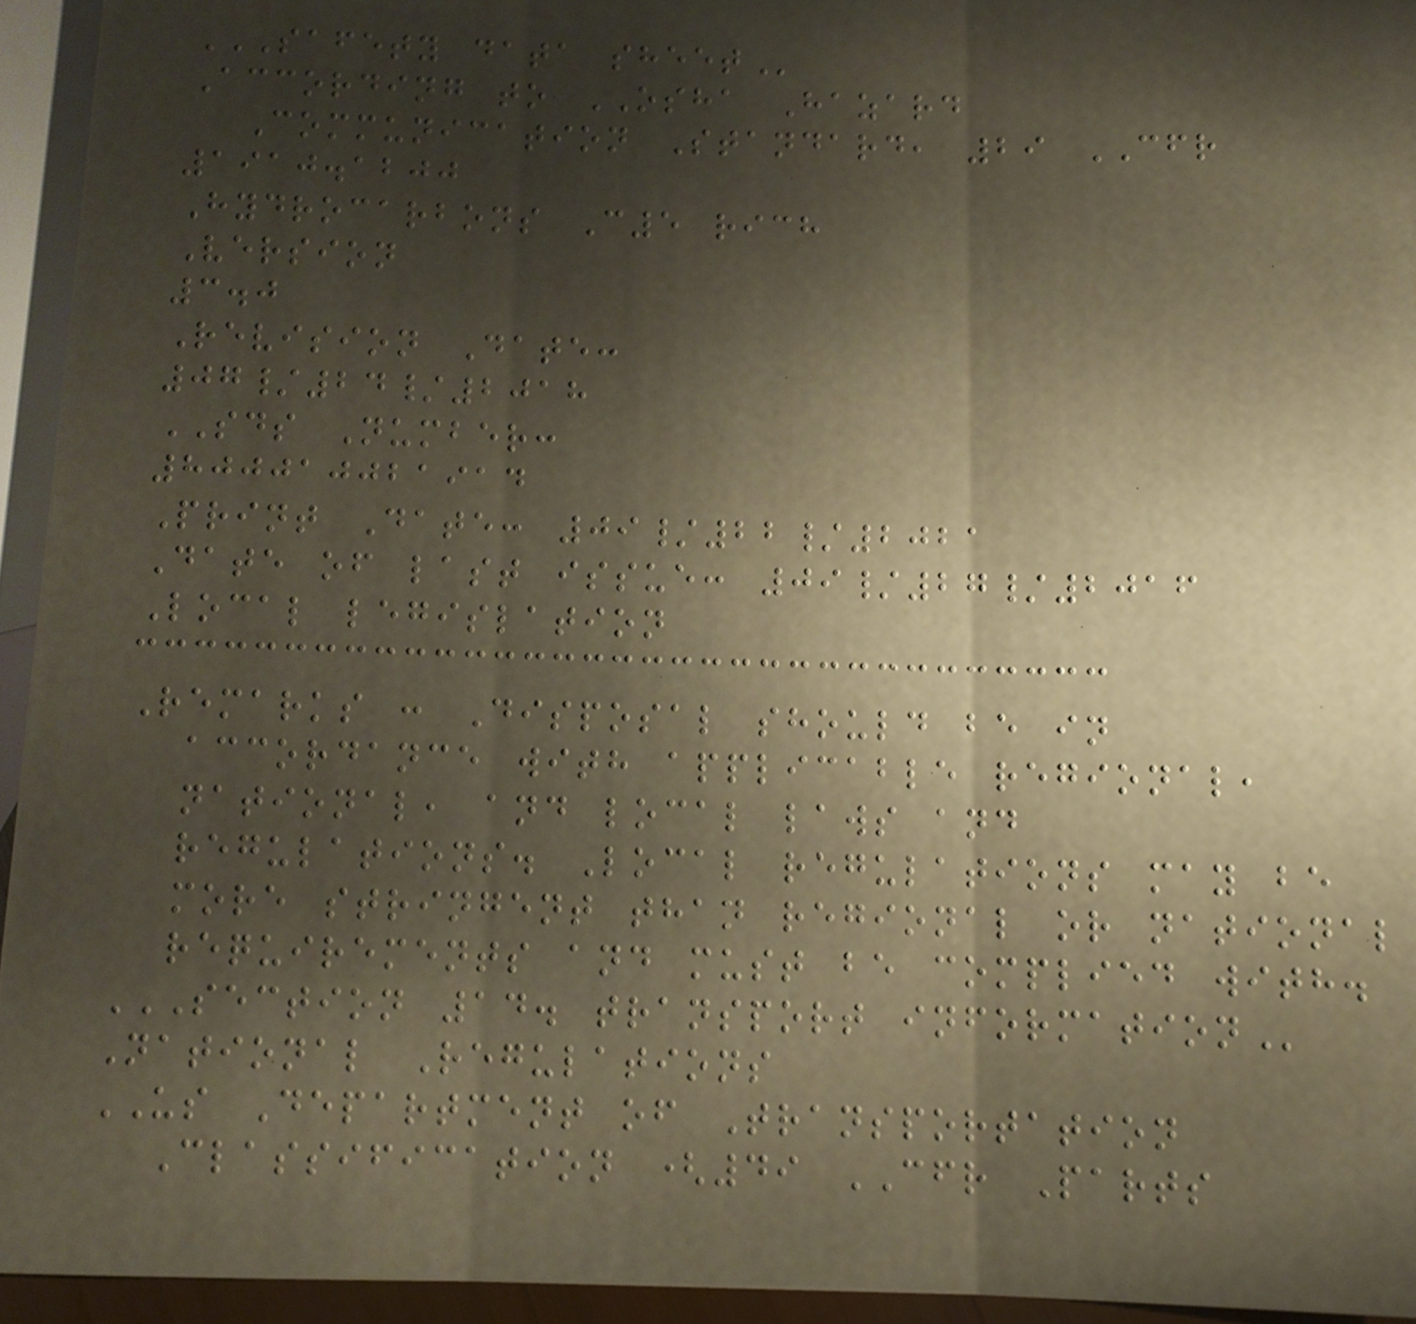SAFETY DATA SHEET
According to OSHA Hazard
Communication Standard, 29 CFR
1910.1200
Hydrocarbons C5 rich
Version
3.0
Revision Date:
07/24/2018
SDS Number:
800010021914
Print Date: 09/22/2021
Date of last issue: 09/27/2016
Local legislation
Remarks : Disposal should be in
accordance with applicable regional,
national, and local laws and
regulations. Local regulations may be
more stringent than regional or national
requirements and must be complied with.
SECTION 14. TRANSPORT INFORMATION
National Regulations
US Department of Transportation
Classification (49 CFR Parts
